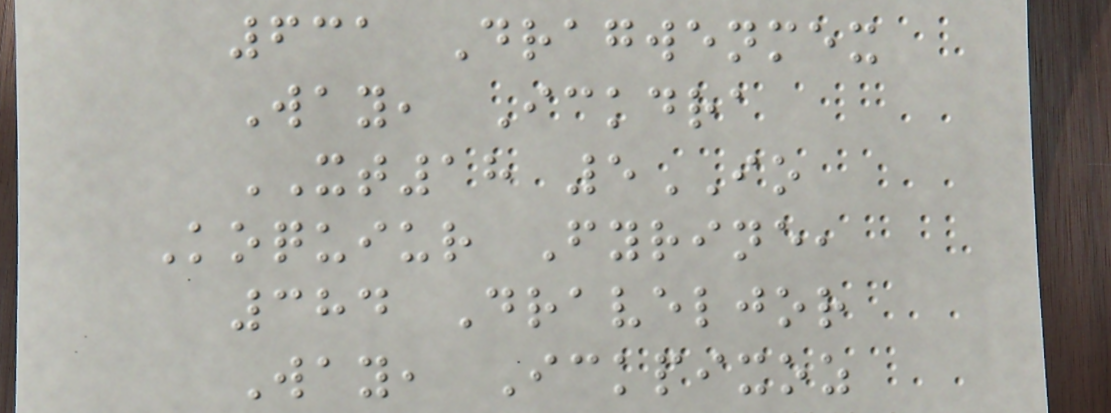631 Dragwenmex
Way, Ickdra
XT18 5IO
Koquiur Fyrine,
384 Draveljor
Way, Ickpixoz
